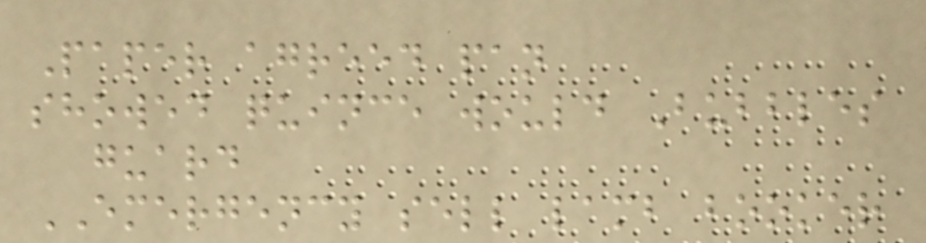Paper agreed pan
showed quince would Bubbles
guard
EMERGENCY sell lamb booker
